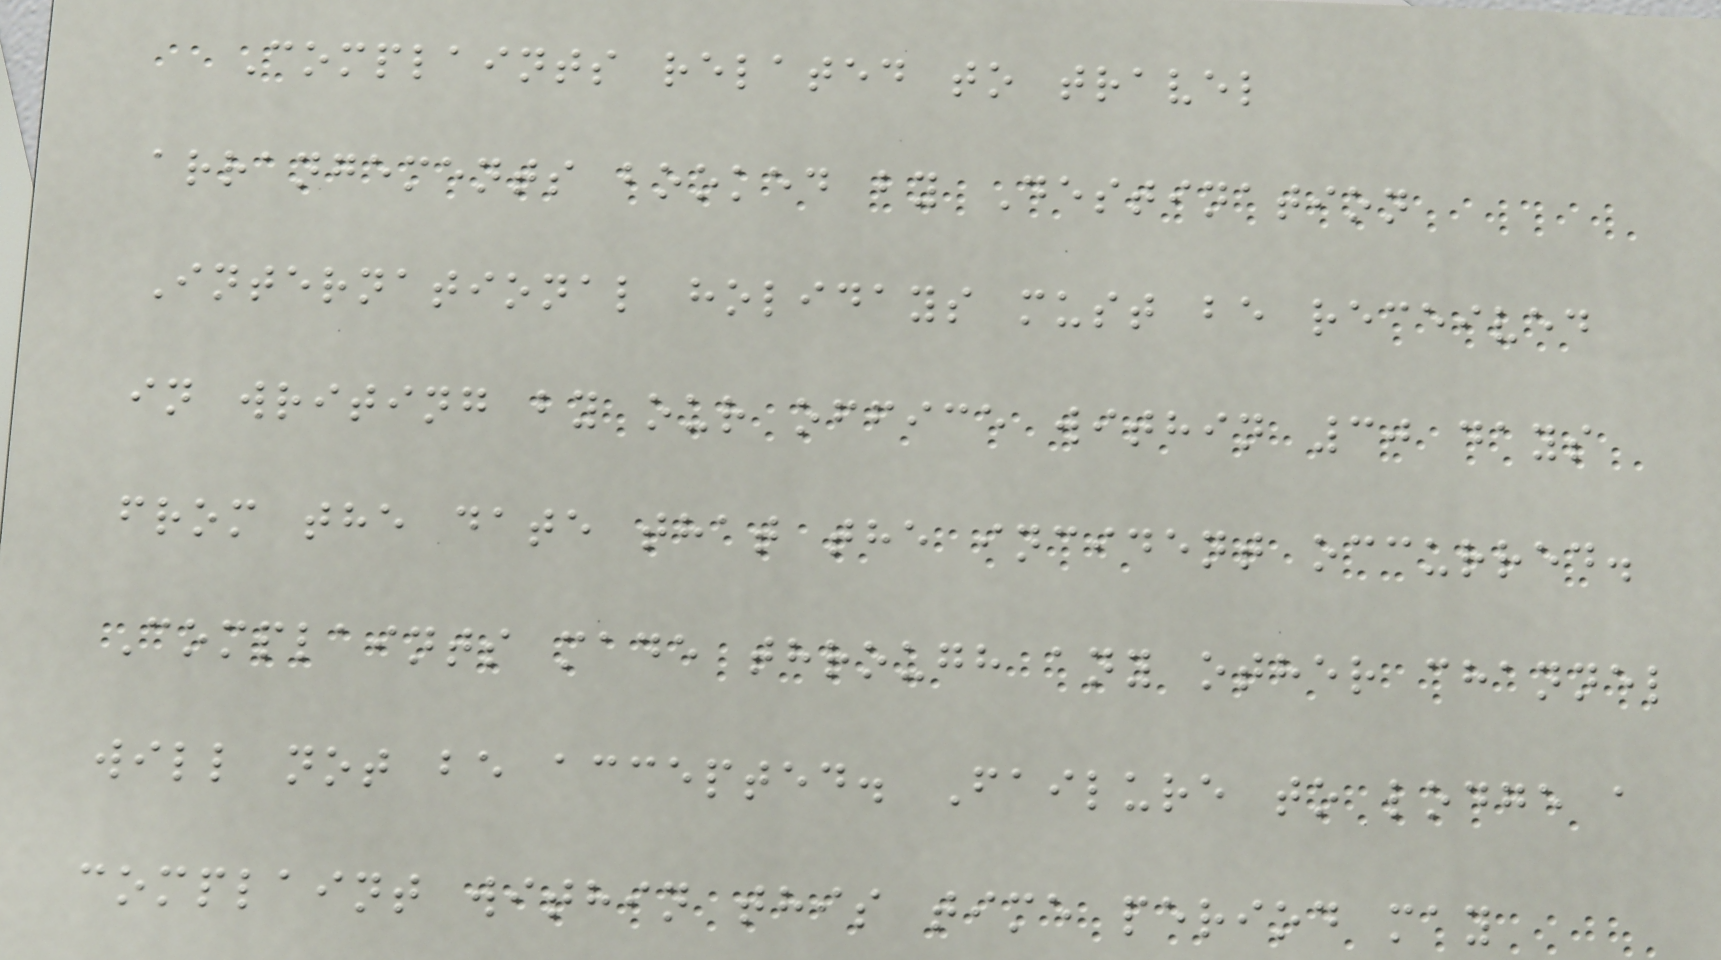Complaints related to travel
arrangements booked by Destination
International holidays must be received
in writing by our office within 30 days
from the date that the incident occurred.
Complaints made through any other channel
will not be accepted. Failure to lodge a
complaint within this time period may
